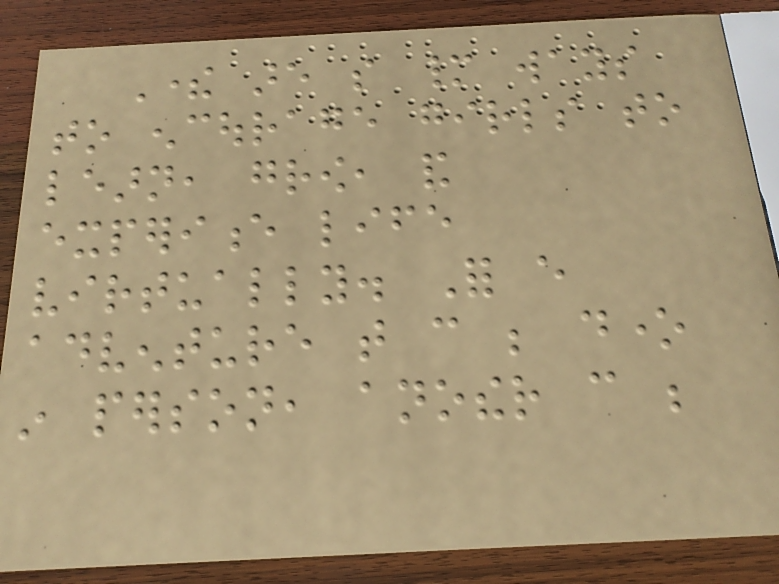There are so many ways
to encourage girls to
learn, grow, and
experience life
virtually. For every
adventure that can be done
in person, another can be
